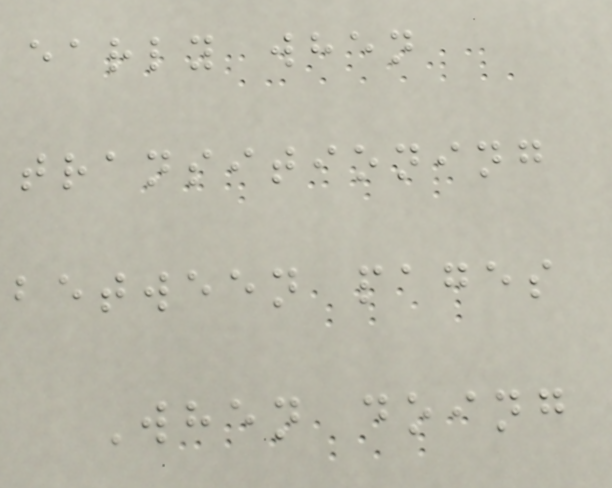early when
transitioning
between pages
When doing
